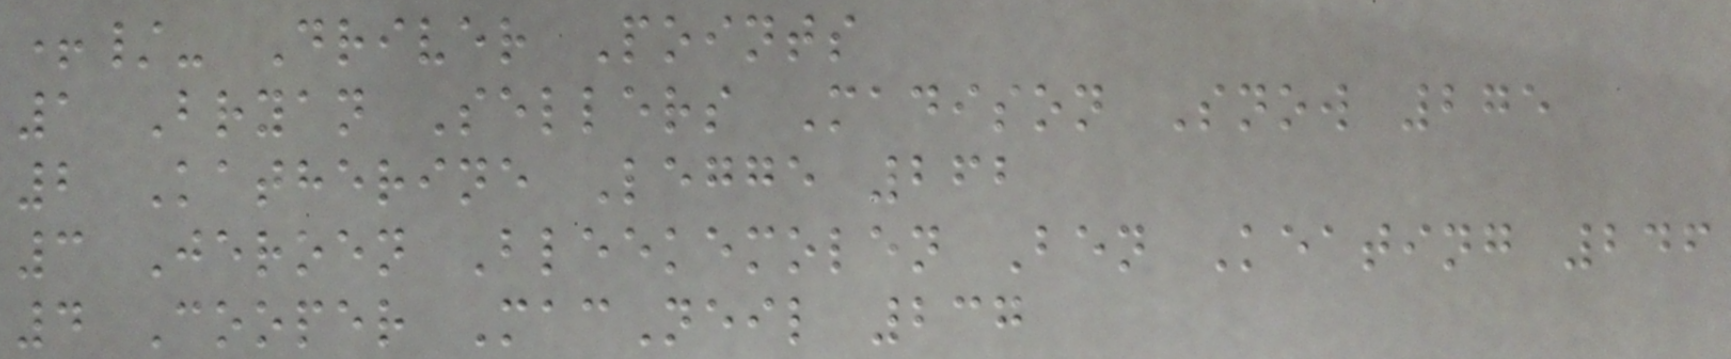+/- Driver Points
1 Bryan Sellers Madison Snow 275
2 Katherine Legge 262
3 Jeroen Bleekemolen Ben Keating 246
4 Cooper MacNeil 237
